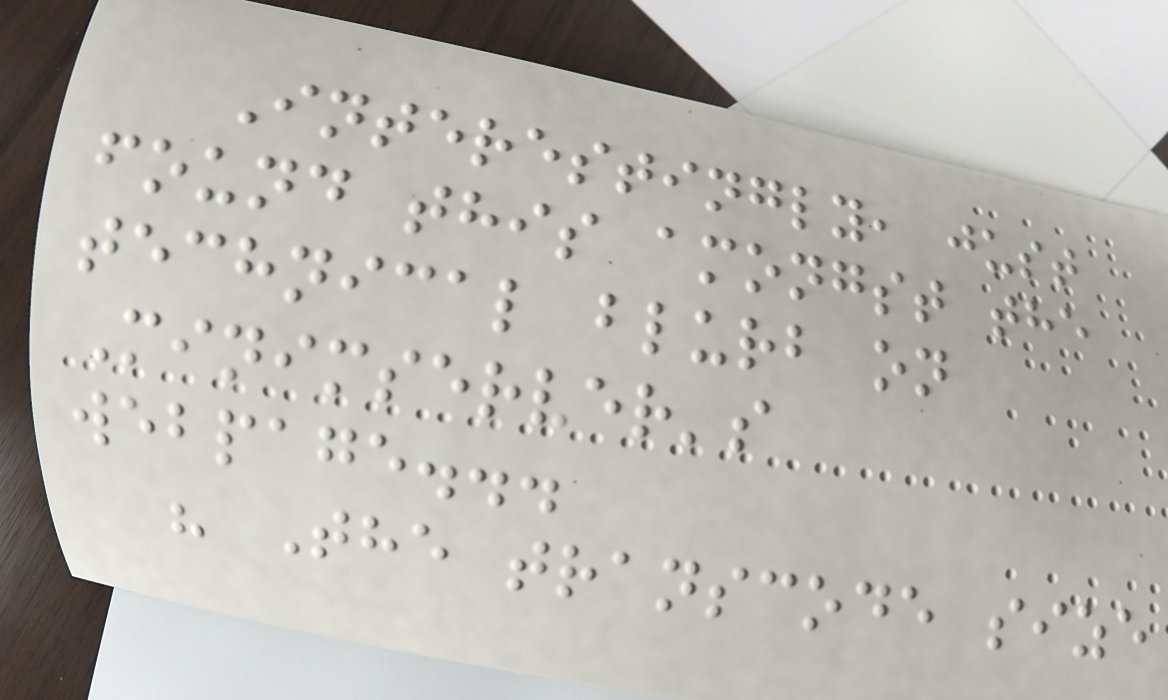Interestingly, just
found this amongst the
technical blurb on
Minimserver's
webpage...
" The transcode size
